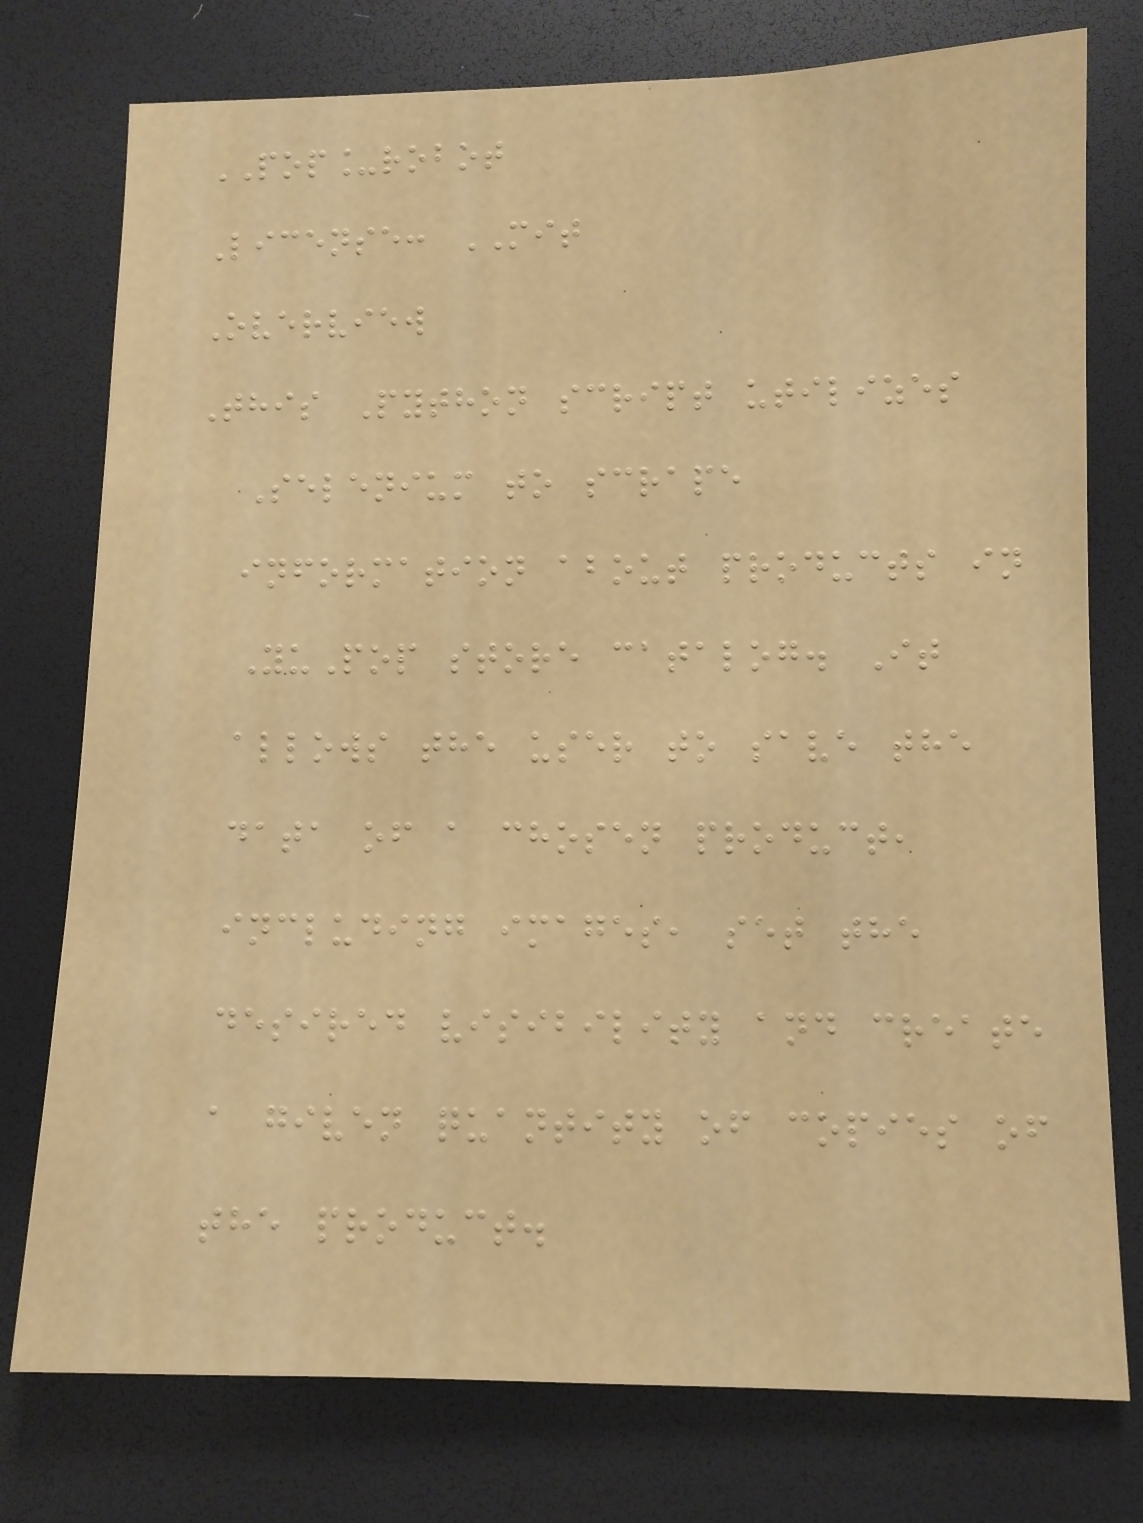POP_robot
License: MIT
Overview
This Python script utilizes
Selenium to scrape
information about products in
YuPop store catalog. It
allows the user to save the
data of a chosen product,
including images, set the
desired visibility and create
a given quantity of copies of
the product.
